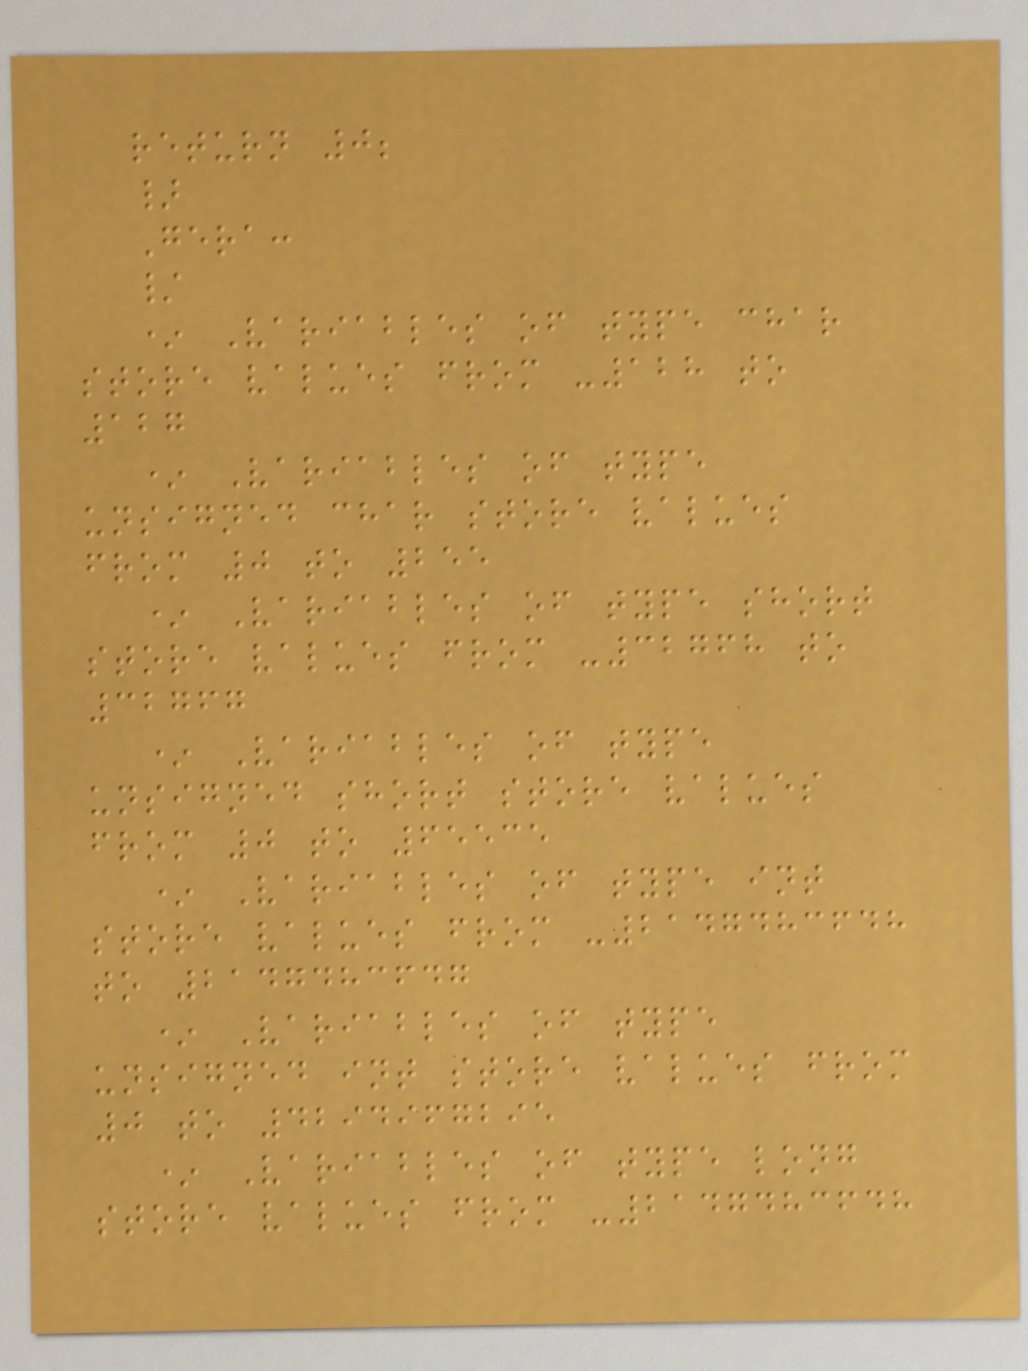return 0;
}
Gera:
/
* Variables of type char
store values from -128 to
127
* Variables of type
unsigned char store values
from 0 to 255
* Variables of type short
store values from -32768 to
32767
* Variables of type
unsigned short store values
from 0 to 65535
* Variables of type int
store values from -2147483648
to 2147483647
* Variables of type
unsigned int store values from
0 to 4294967295
* Variables of type long
store values from -2147483648
